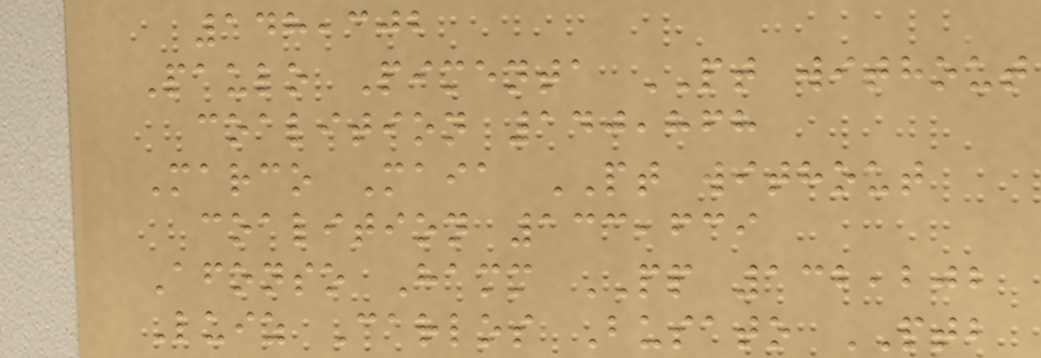148,302
Paulo Pimenta PT without
coalition 140,868
Marco Maia PT without
coalition 133,639
Afonso Hamm PP 132,202
Luiz Carlos Busato PTB
